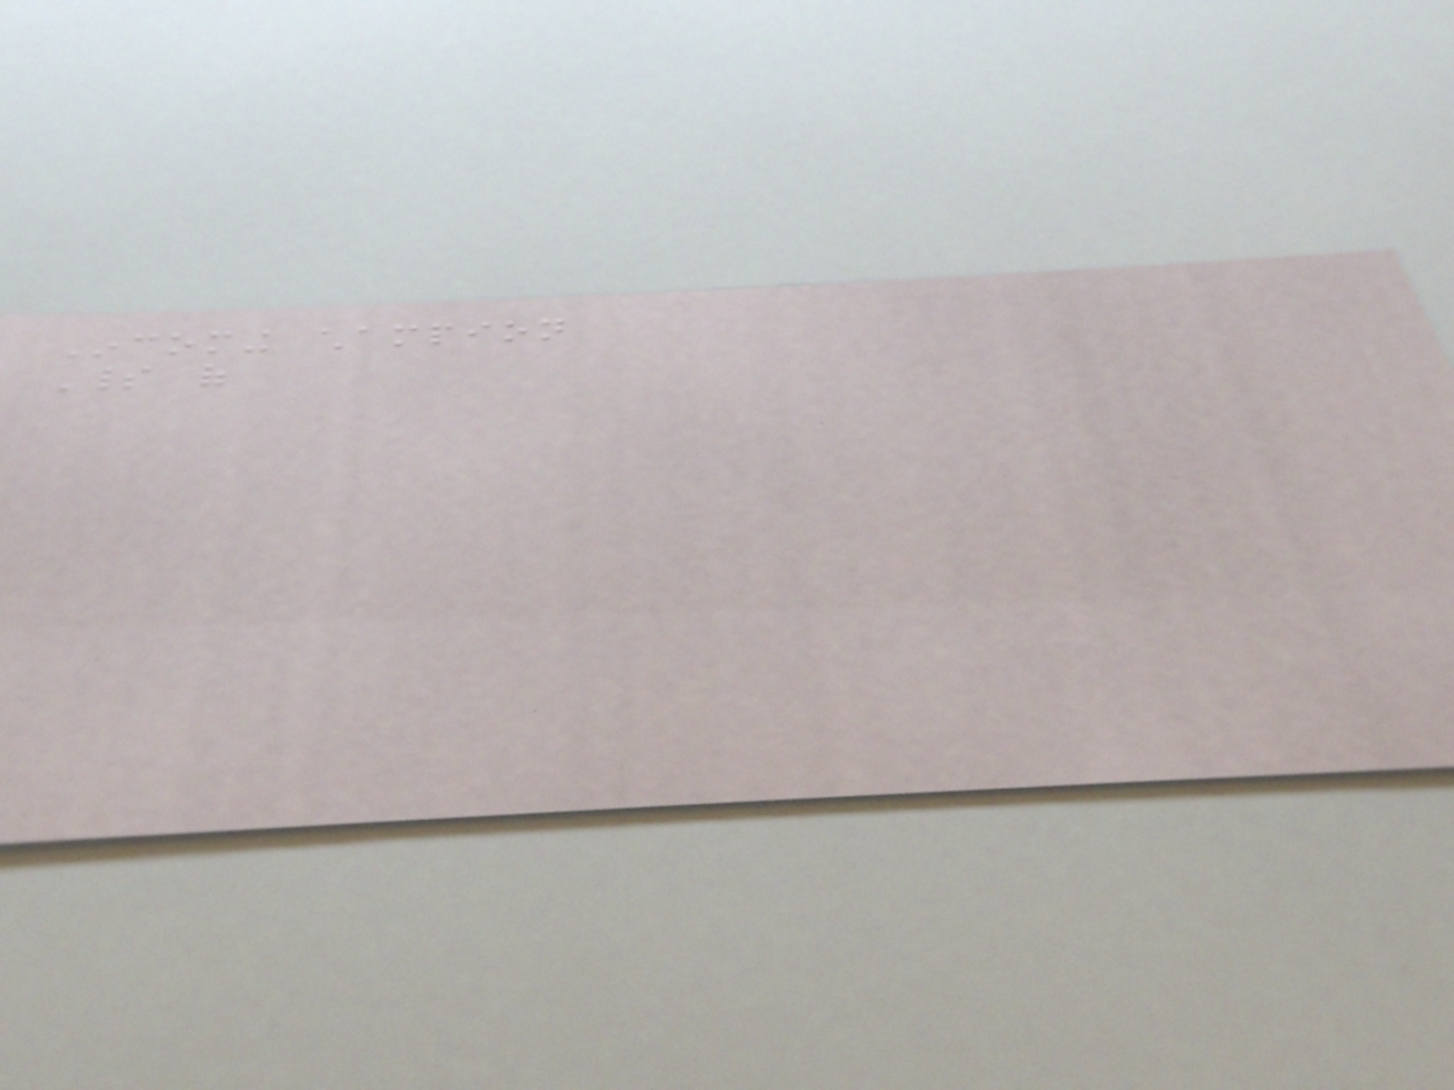Incoming champion
Spirit of
